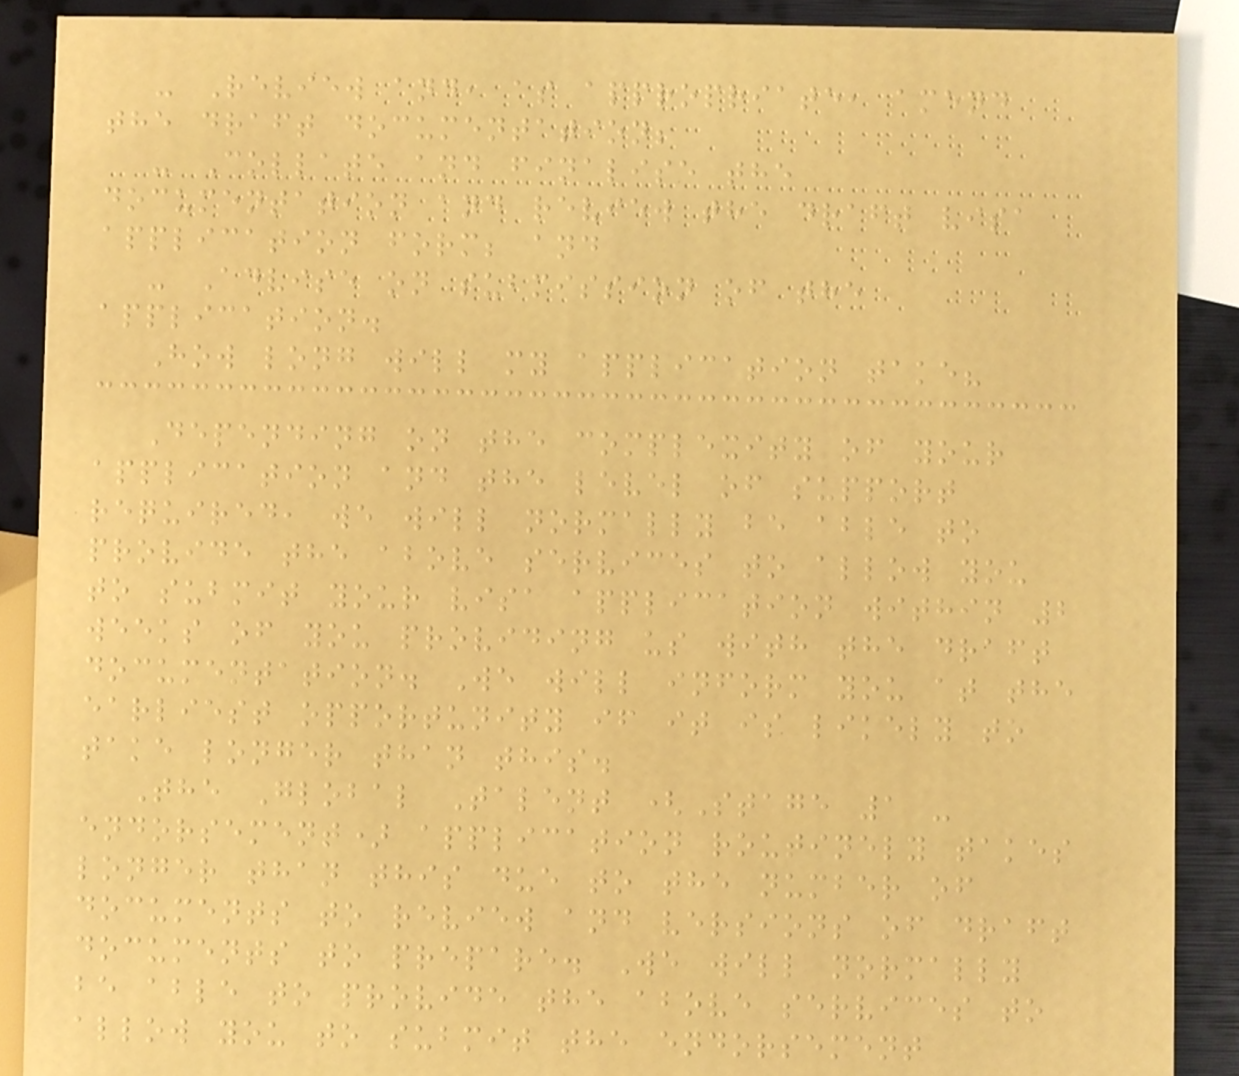- Review and, as appropriate, amend
the draft documentation;
- Collate and finalise the
documentation and review the draft visa
application form; and
- Advise on submission of the
application.
How long will my application take?
Depending on the complexity of your
application and the level of support
required, we will normally be able to
provide the above services to allow you
to submit your visa application within 2
weeks of you providing us with the draft
documentation. We will inform you at the
earliest opportunity if it is likely to
take longer than this.
The Global Talent (Stage 1 -
endorsement) application routinely takes
longer than this due to the number of
documents to review and versions of draft
documents to prepare. We will normally
be able to provide the above services to
allow you to submit the endorsement
